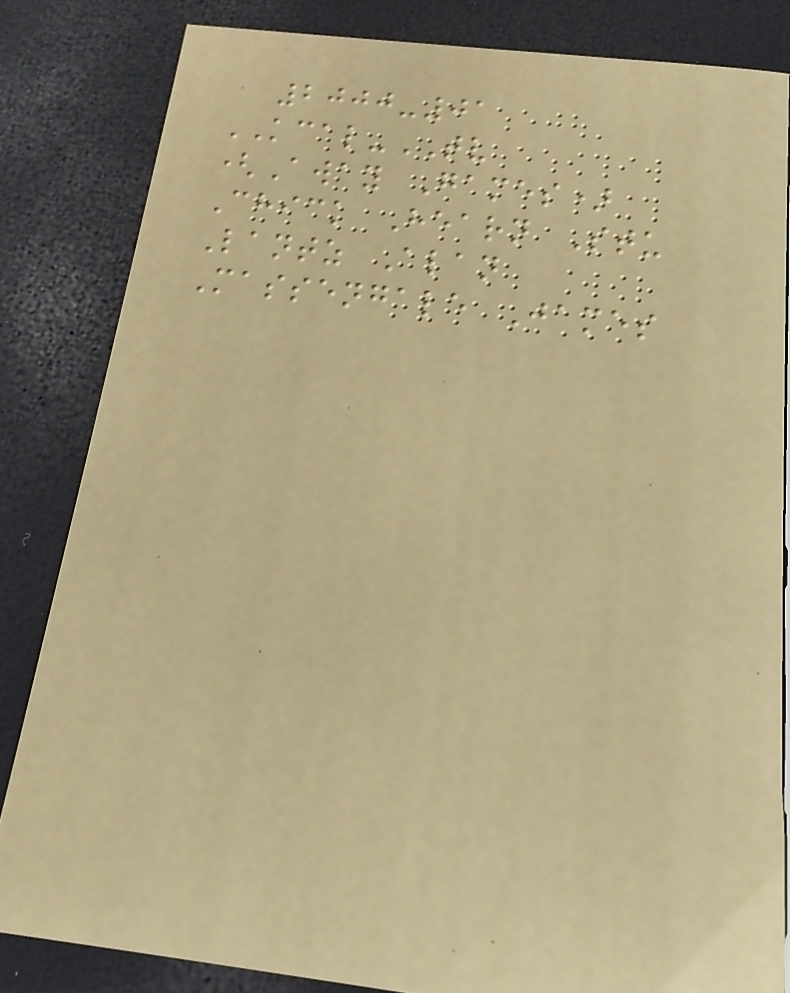2000-01
KCAL-TV
(Away Games)
Chick Hearn Stu
Lantz Alan
Massengale James
